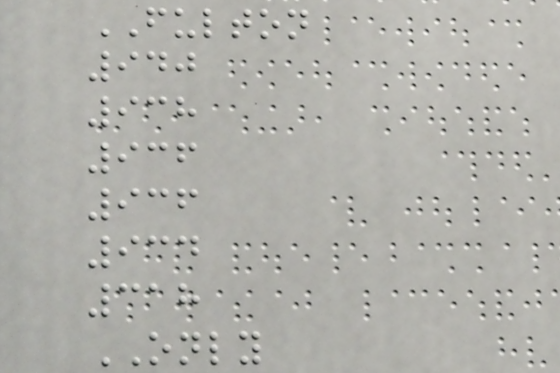FULTON
940
938
936
936
934
318
ONLY
